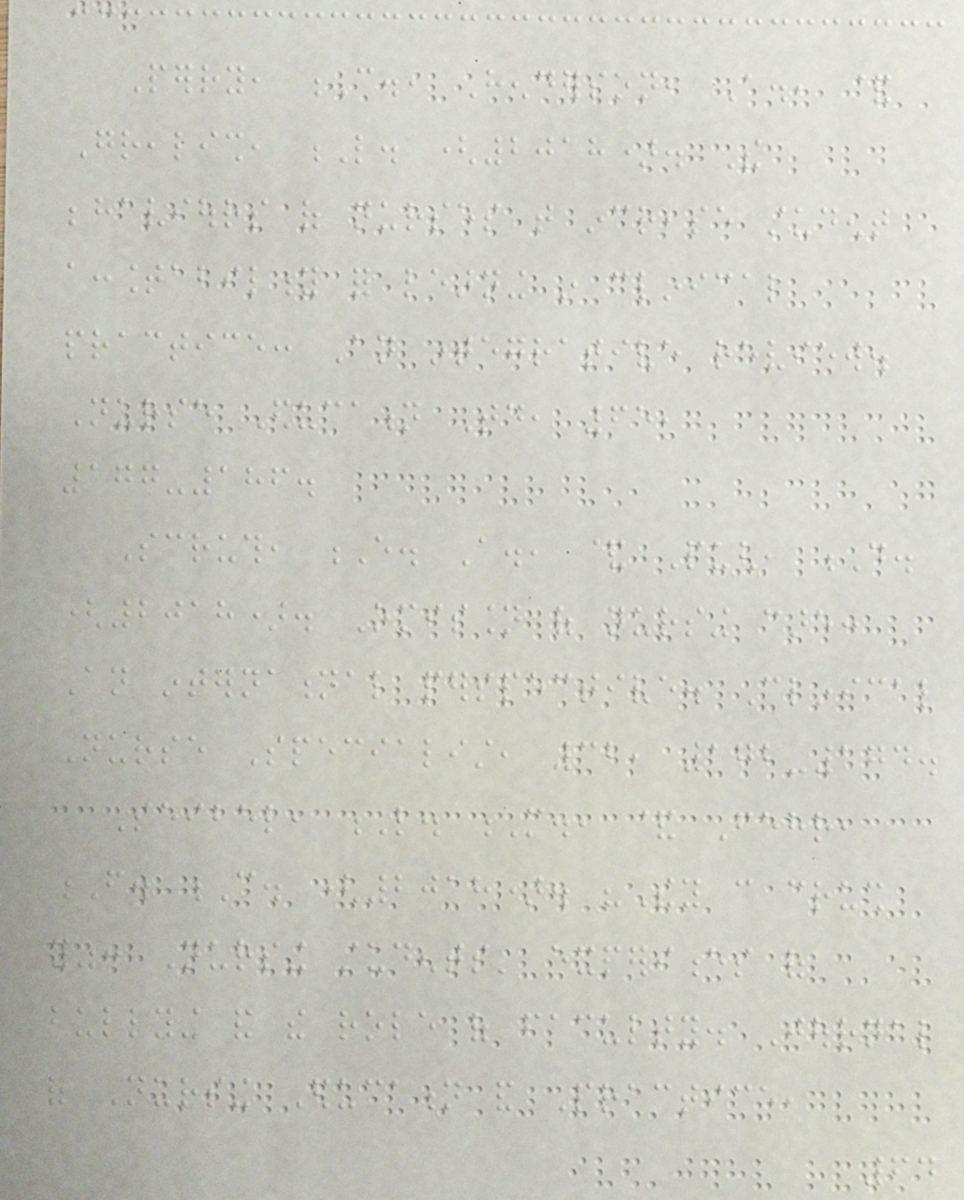Perry, C., Henderson, A., &
Grealish, L. (2018). The
behaviours of nurses that increase student
accountability for learning in clinical
practice: An integrative review.
Nurse Education Today, 65,
177-186.
Scruth, E. A., & Pugh, D.
(2018). Omission of nursing care:
An international perspective. Clinical
Nurse Specialist, 32, 172-174.
Seibel, L. M., & Fehr,
F. C. (2018). "They can crush
you": Nursing students' experiences of
bullying and the role of faculty. Journal
of Nursing Education and Practice,
64
